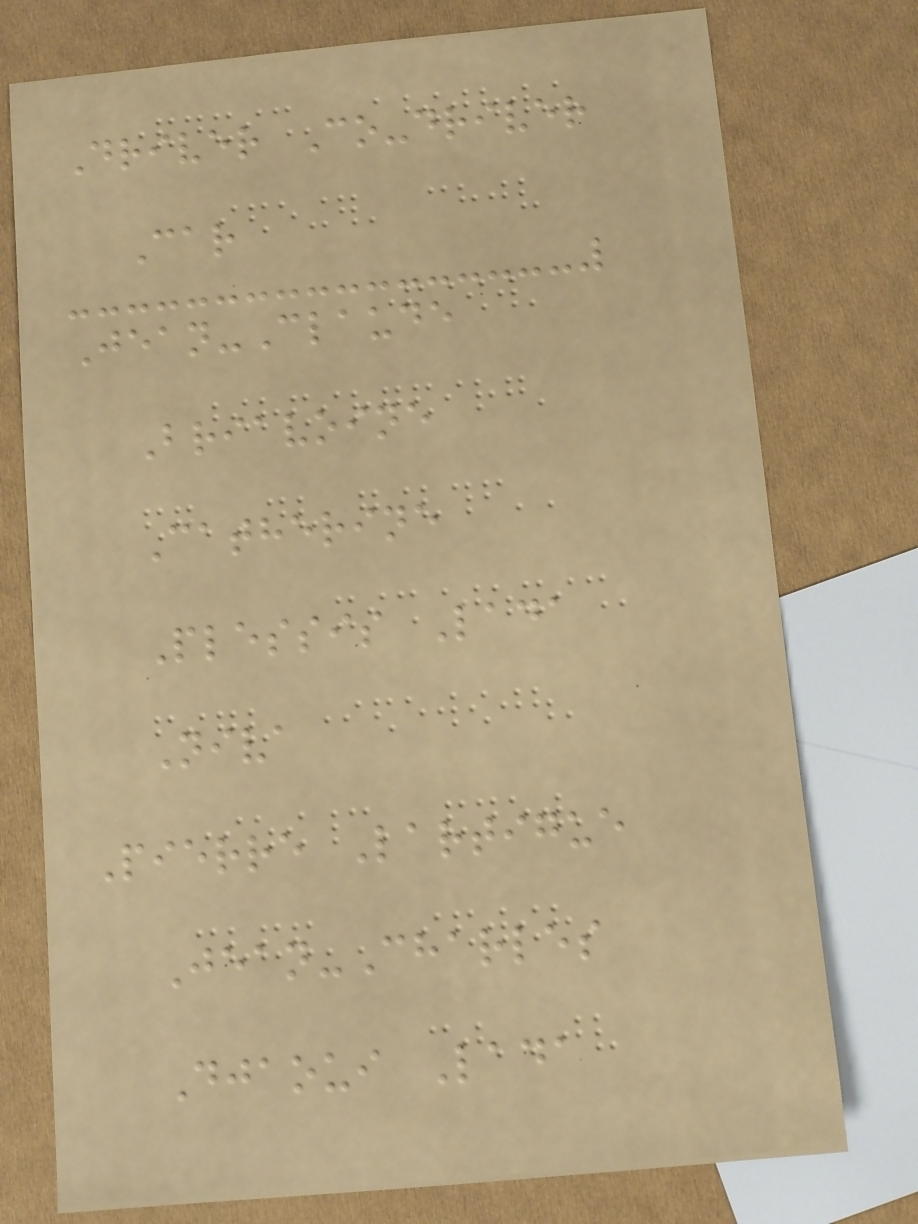Driver Co-driver
Car
Jean-Claude
Briavoine
Catherine
Plessis Lada
Niva
Pierre Lartigue
Jean-Charles
Djaoui Lada
